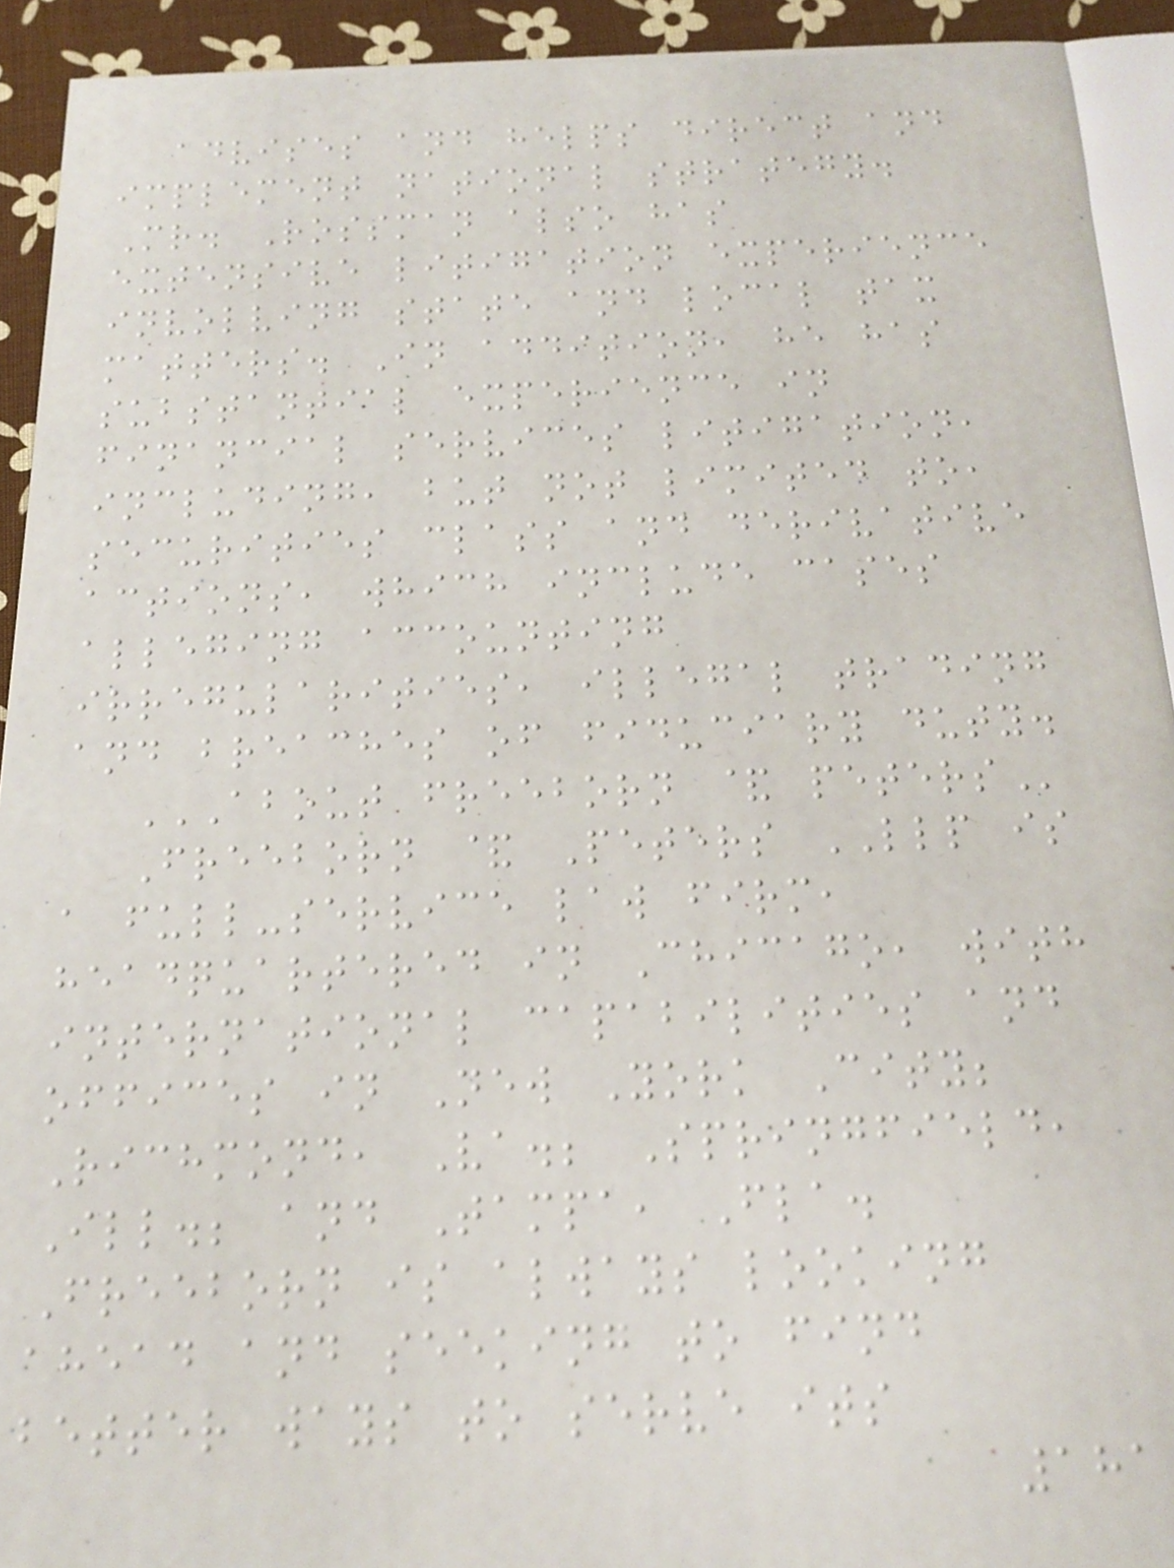advises and helps direct and
implement national strategy.
Mr. Rossman also has
extensive litigation experience
involving state and local tax
matters. In addition, he has
substantial experience in
financial services litigation,
including, but not limited to,
securities class and derivative
actions, which include cases
alleging accounting
irregularities, illegal trading
and breaches of fiduciary duty.
ABOUT FREEBORN & PETERS
Freeborn & Peters LLP is
a full-service law firm,
headquartered in Chicago, with
international capabilities and
offices in New York City;
Richmond, Va.; Springfield,
Ill.; and Tampa, Fla.
Freeborn is always looking
ahead and seeking to find
better ways to serve its
181
